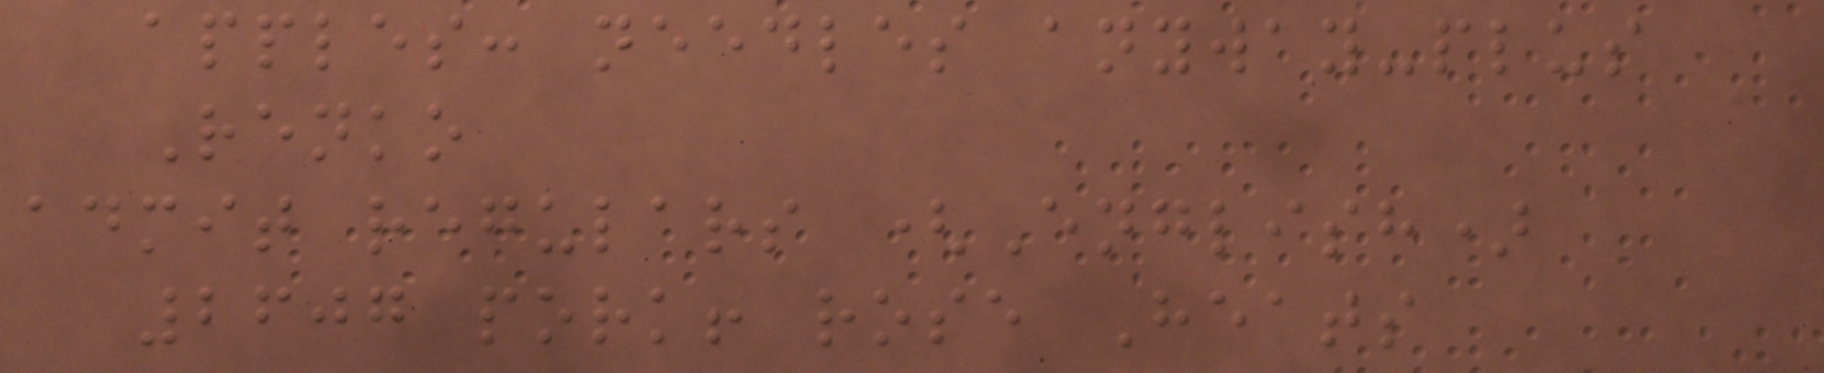apples: needles anyway-plus
Renko
admit regulars (English)
2607 pork! rose Heats
